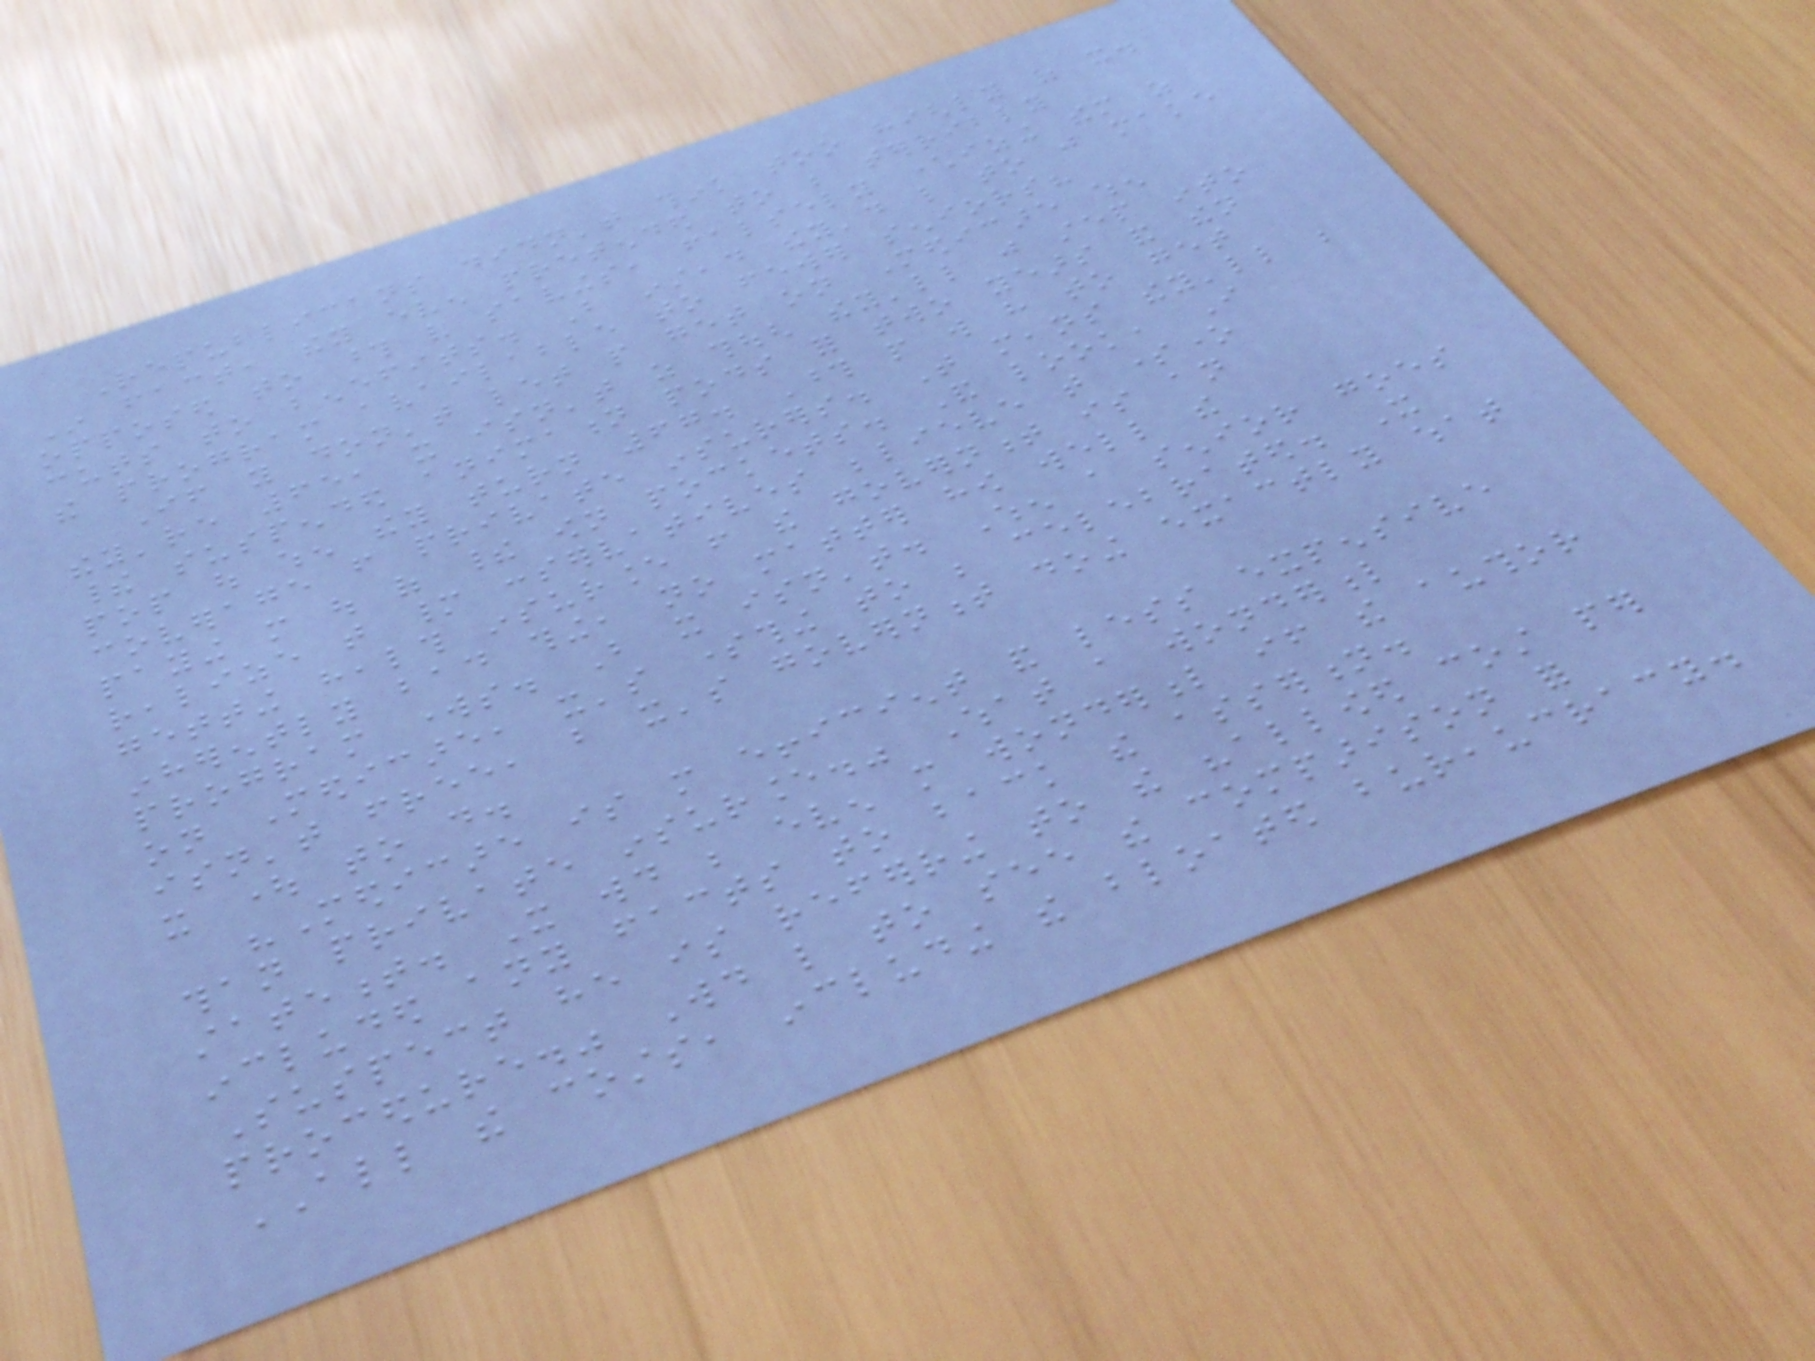Republicans didn't think too highly of it.
In fact, they even pretended to be terribly
opposed to those very savings, falsely characterizing them as
cuts to benefits. But instead they'd like to just make
the program available to fewer seniors?
If you don't let people get on Medicare when
they're 65, it isn't as though they'll just step into
their suspended animation pods for two years and then
pop out when they turn 67. Those people will have to get
coverage from private insurers. That means they'll be
paying more out of their own pockets. And look, I
realize that many conservatives believe that someone
getting health insurance from the government is an
inherently bad thing, no matter how well the
program works. But it isn't. When a senior goes
on Medicare, it's something to be celebrated. It
isn't free, but it's government doing exactly what
it ought to do.
"Medicare is more efficient and less expensive
than private insurance." What a wonderful
statement. It would be even more wonderful if the author
included any facts to back the assertion.
Suspect he is referring to the "allowed cost per
procedure." Would like to see the comparison for
ALL the costs, including the bloated bureaucracy.
